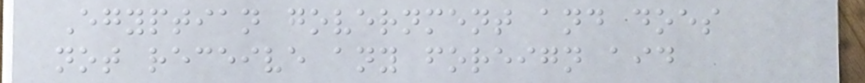Egyptian government and does
not receive any foreign aid
